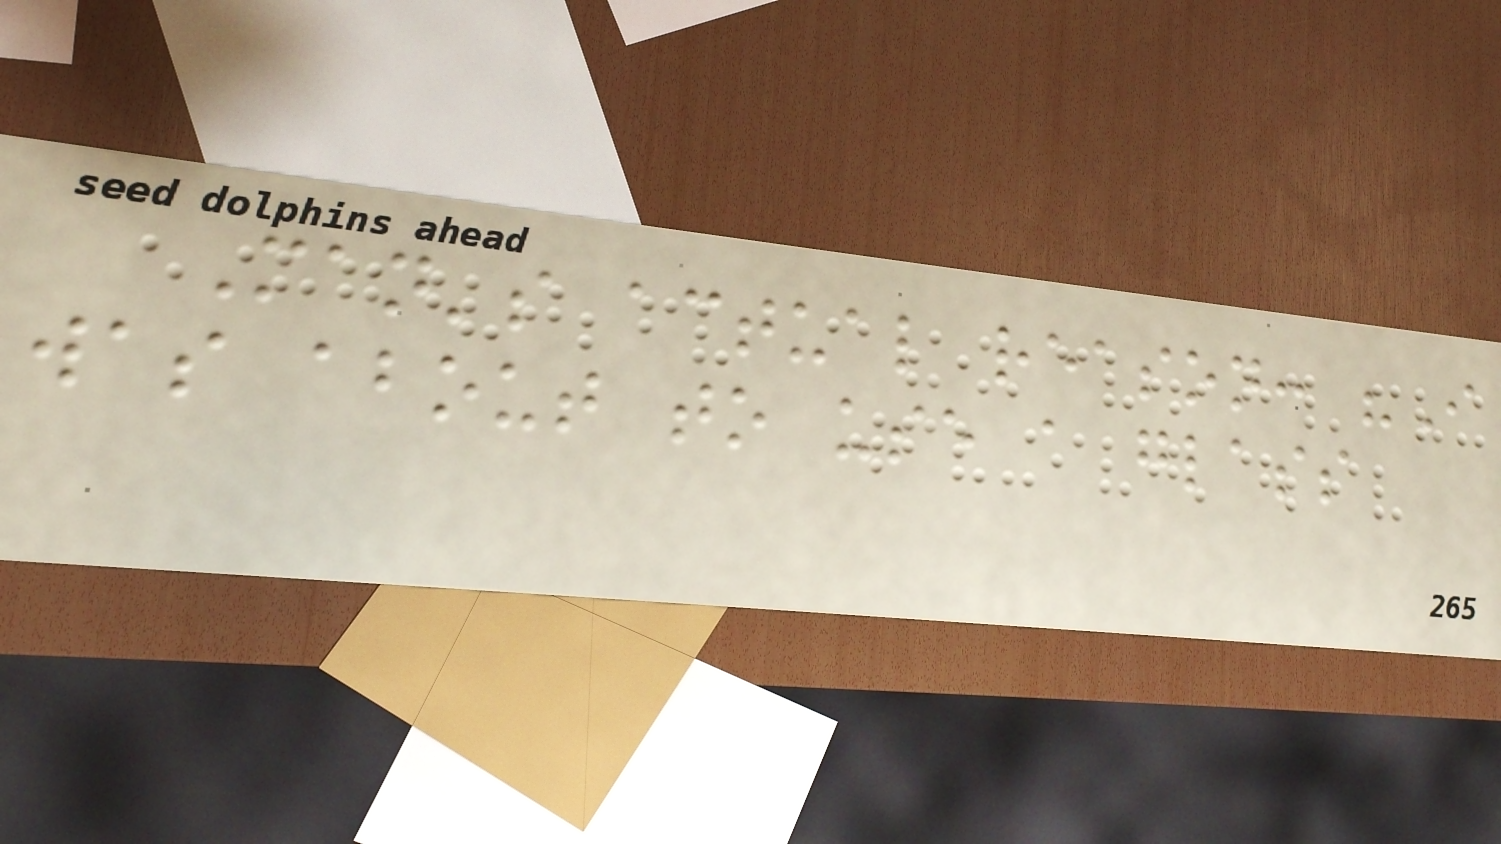Man's actual reason: "I
was about to use a glass
